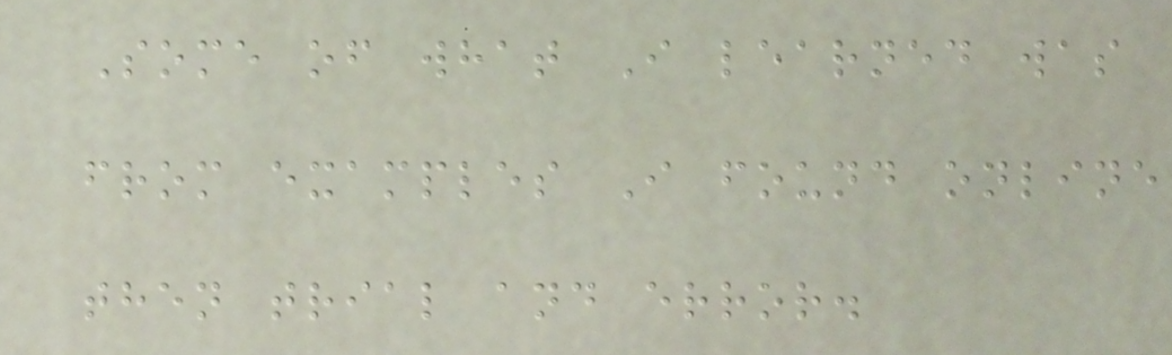Some of what I learned was
from examples I found online
then trial and error.
